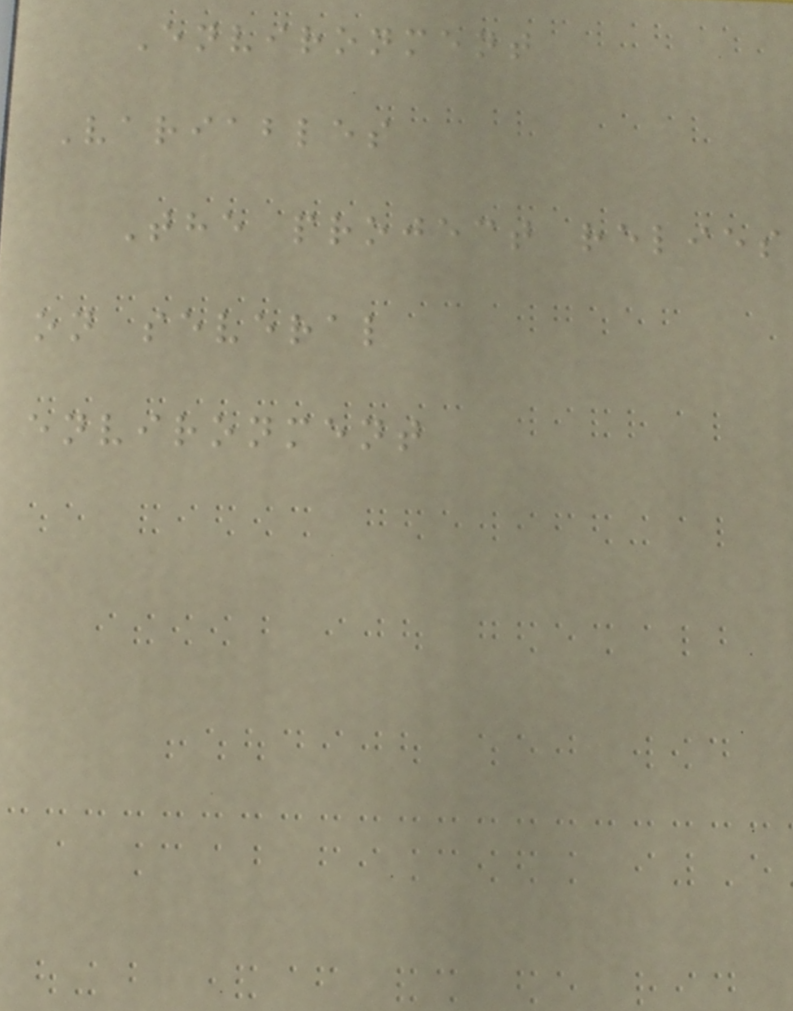Environment
Variables
The project relies
on several
environment
